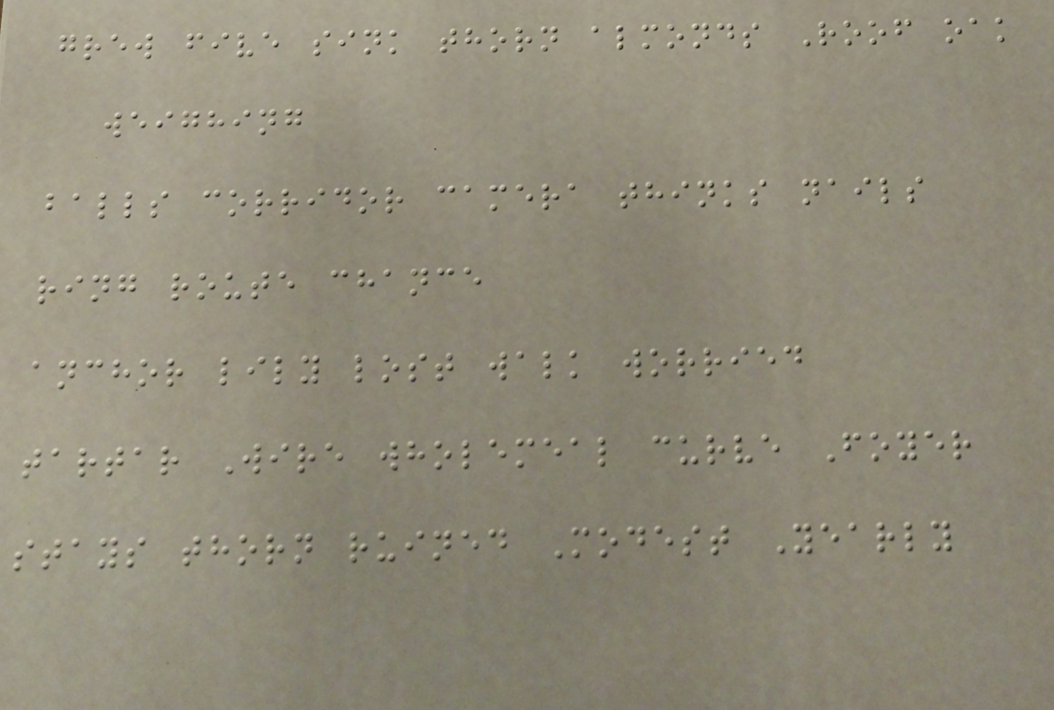grew five sink thorn almonds Roof oak
weighing
balls corridor camera thinks nails
ring route chance
anchor lily lost walk worried
tartar Wire wholemeal curve Foyer
stays thorn ruined Modest Yearly
